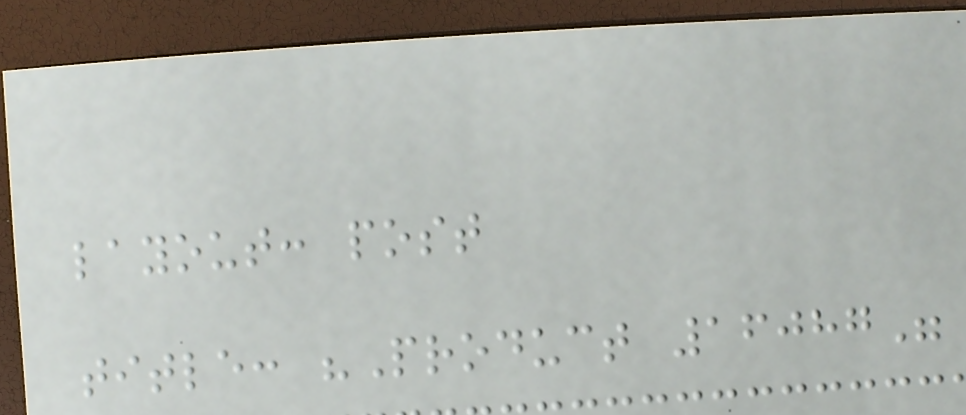layout: post
title: "Product 16087"
